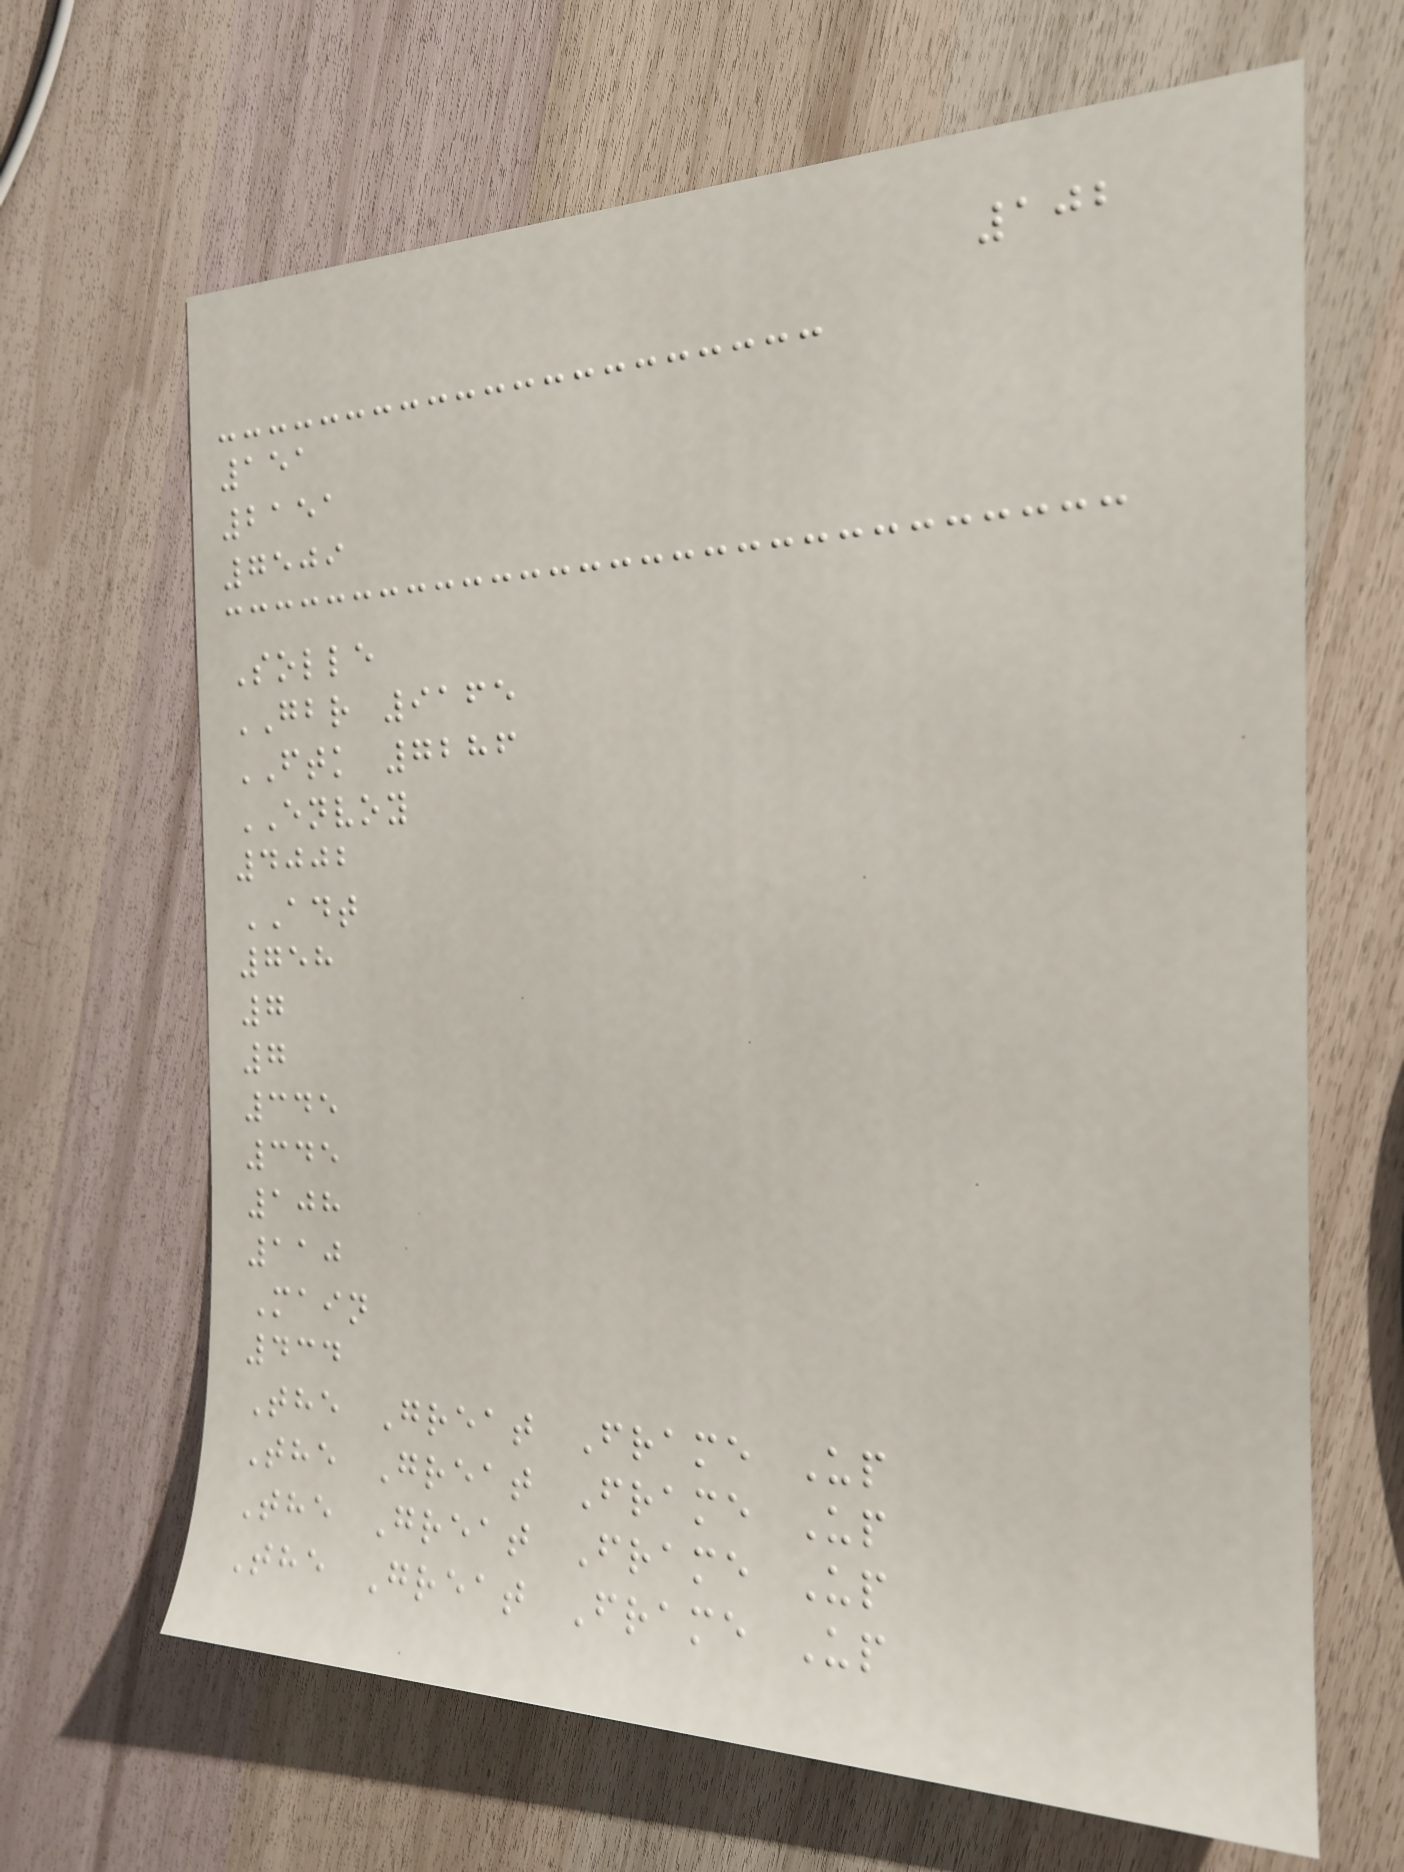102
151
2151
7509
Solle
GBR 9165
FTK 7286
ENVOY
4002
ADT
758
7
7
345
345
108
110
Main
434
The Great Frame Up
The Great Frame Up
The Great Frame Up
The Great Frame Up
